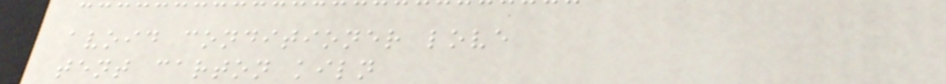avoid conditioner love
tent carton kiln
